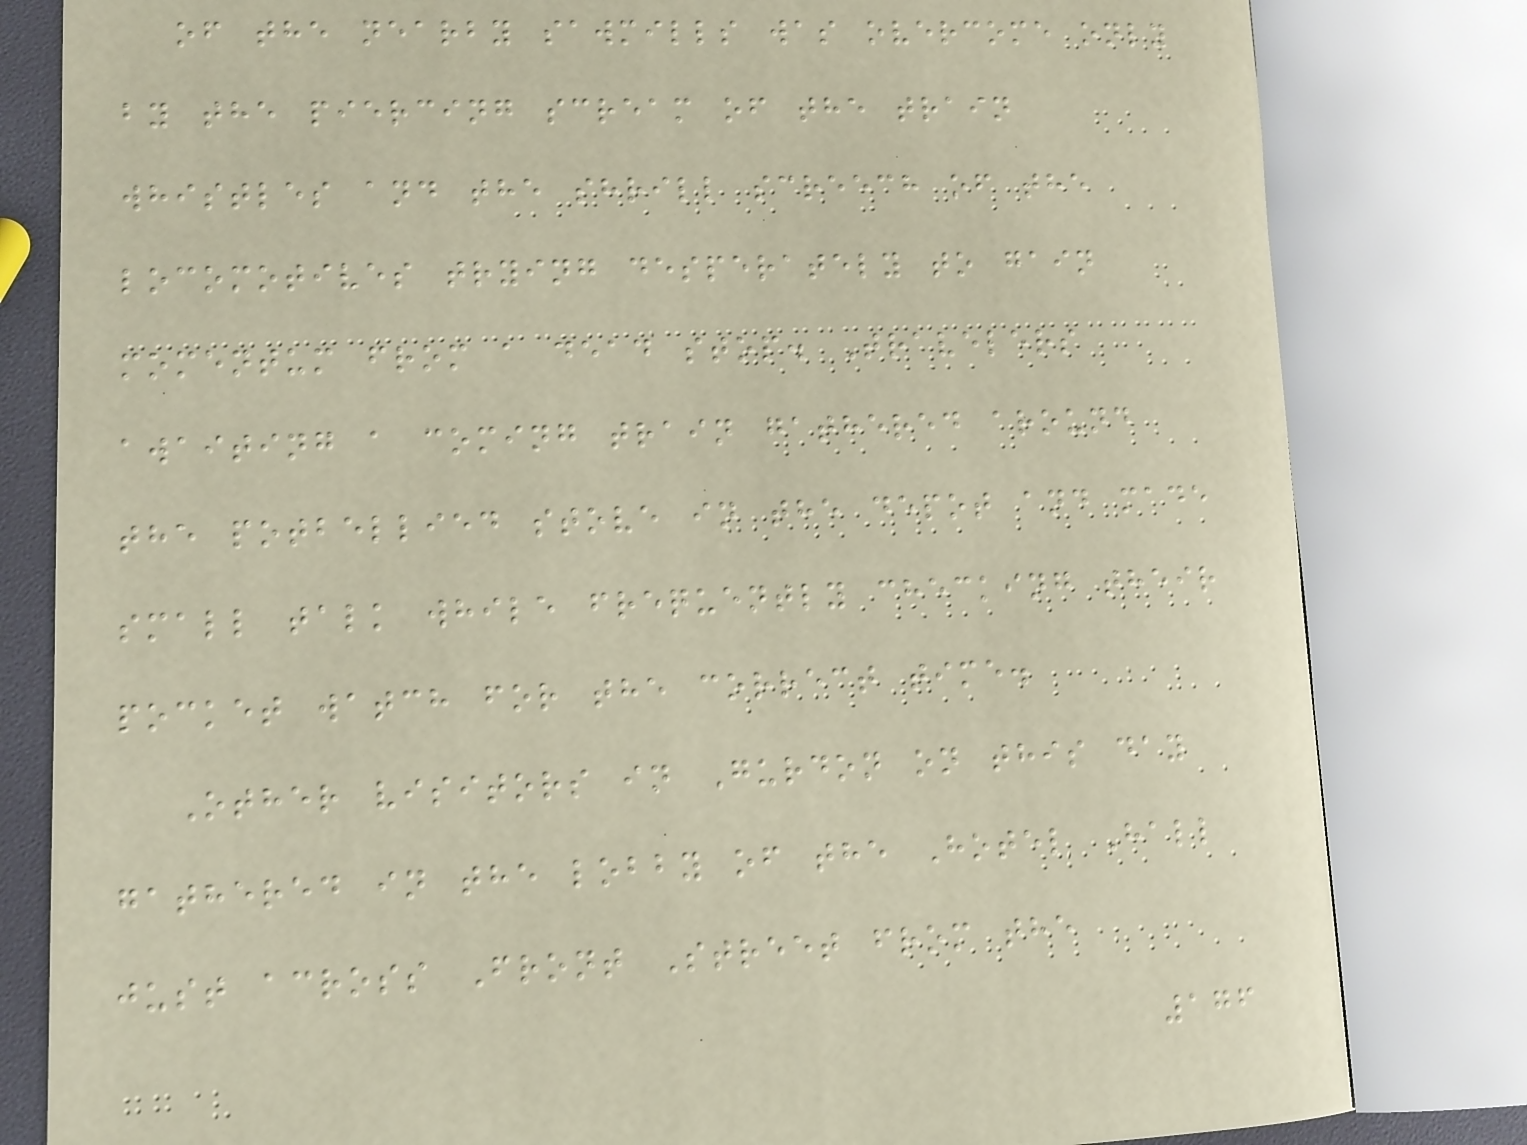of the nearby sawmills was overcome only
by the piercing scream of the train
whistles and the shrill screech of the
locomotives trying desperately to gain
momentum from a dead stop. Travelers
awaiting a coming train gathered around
the potbellied stove in the depot and made
small talk while frequently checking their
pocket watch for the correct time.
Other visitors in Gurdon on this day
gathered in the lobby of the Hotel Hall
just across Front Street from the
176
